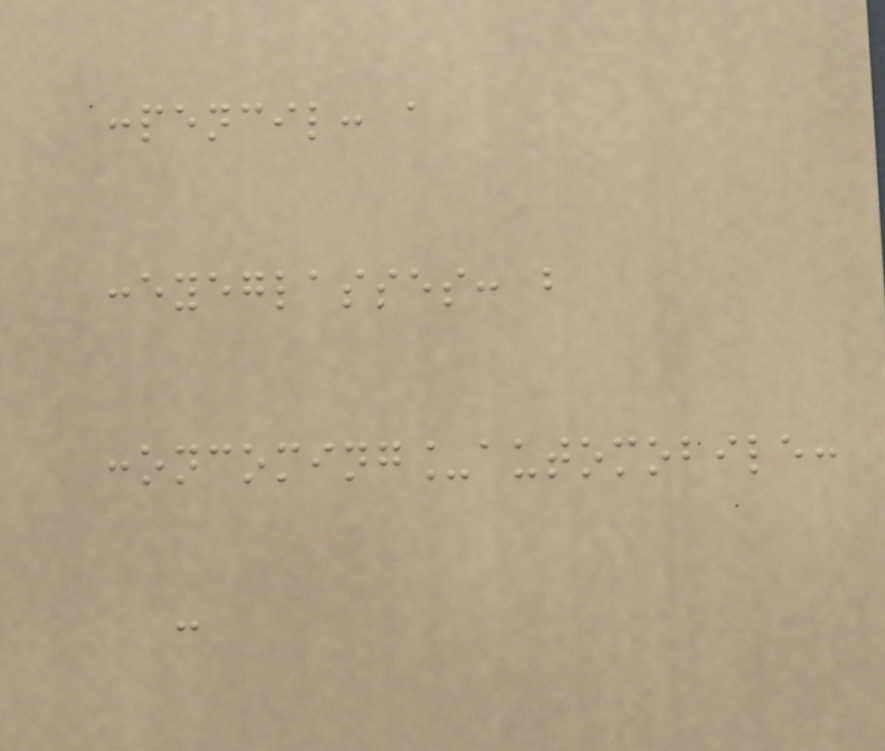:pencil: a
:eyeglasses: b
:oncoming_automobile:
c
